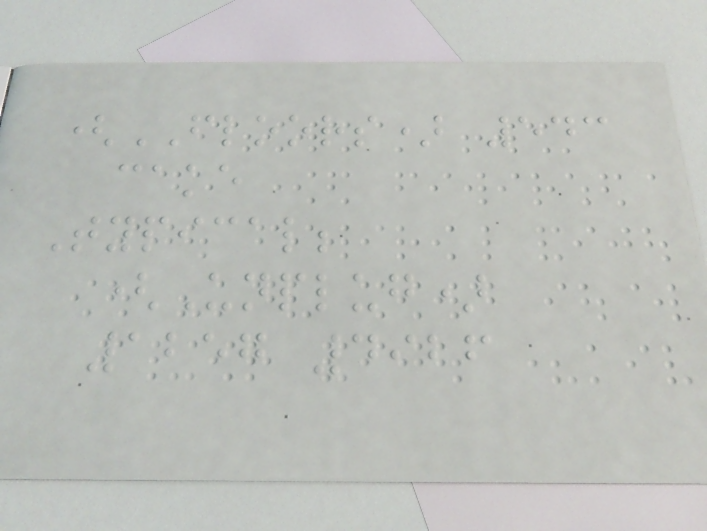(FLOORS) 543
cake
Typical;
(Unplug)
1257 4926
